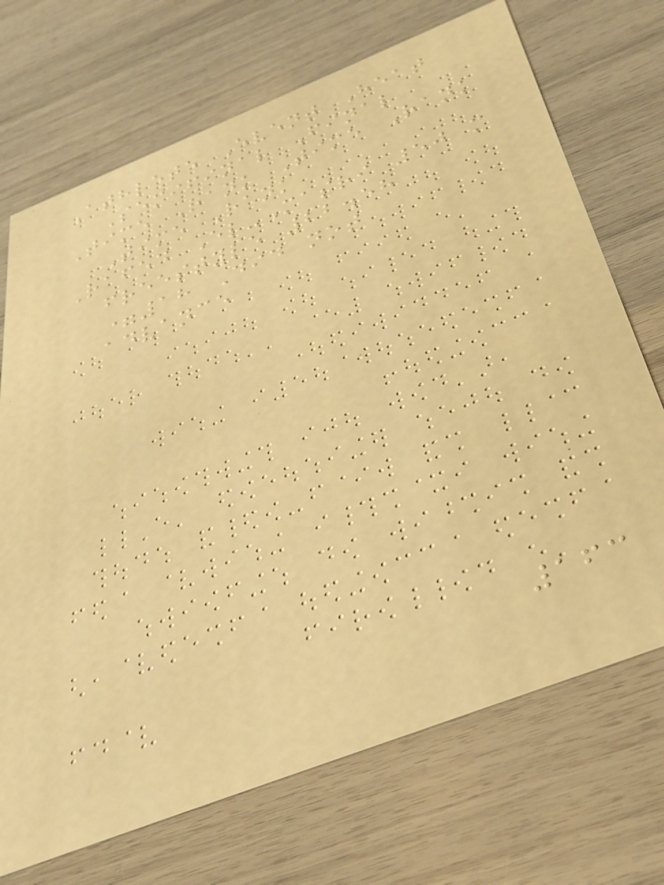Athlete Event Heat
Semifinal Final
Time Rank Time Rank
Time Rank
Rafed El-Masri 50 m
freestyle 22.58
=18 Did not
advance
163
